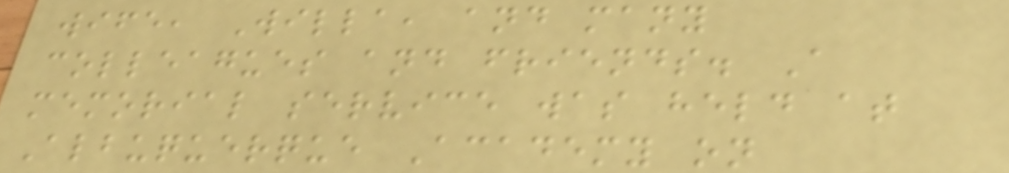wife, Willa, and many
colleagues and friends. A
memorial service was held at
Albuquerque Academy on
